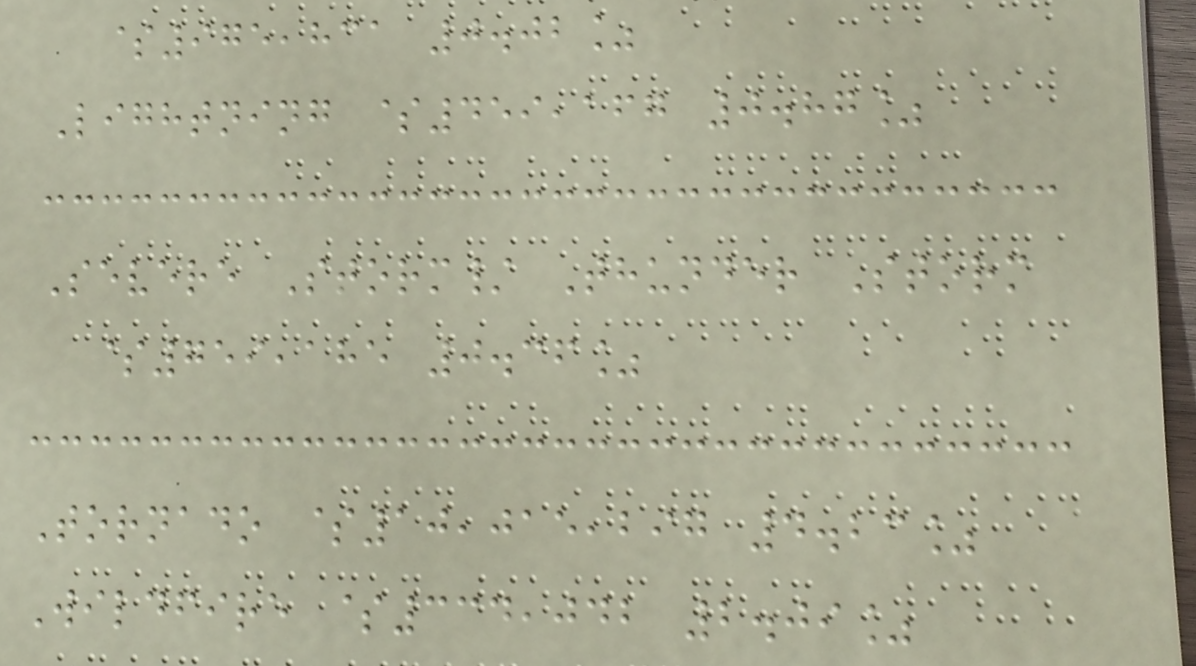$975,831 0.02%
Lightning $459,167 0.87%
Severe Storm/ Thunder Storm
$759,185 0.36%
Tornado $10,015,297 4.23%
Wildfire $334,042 2.09%
